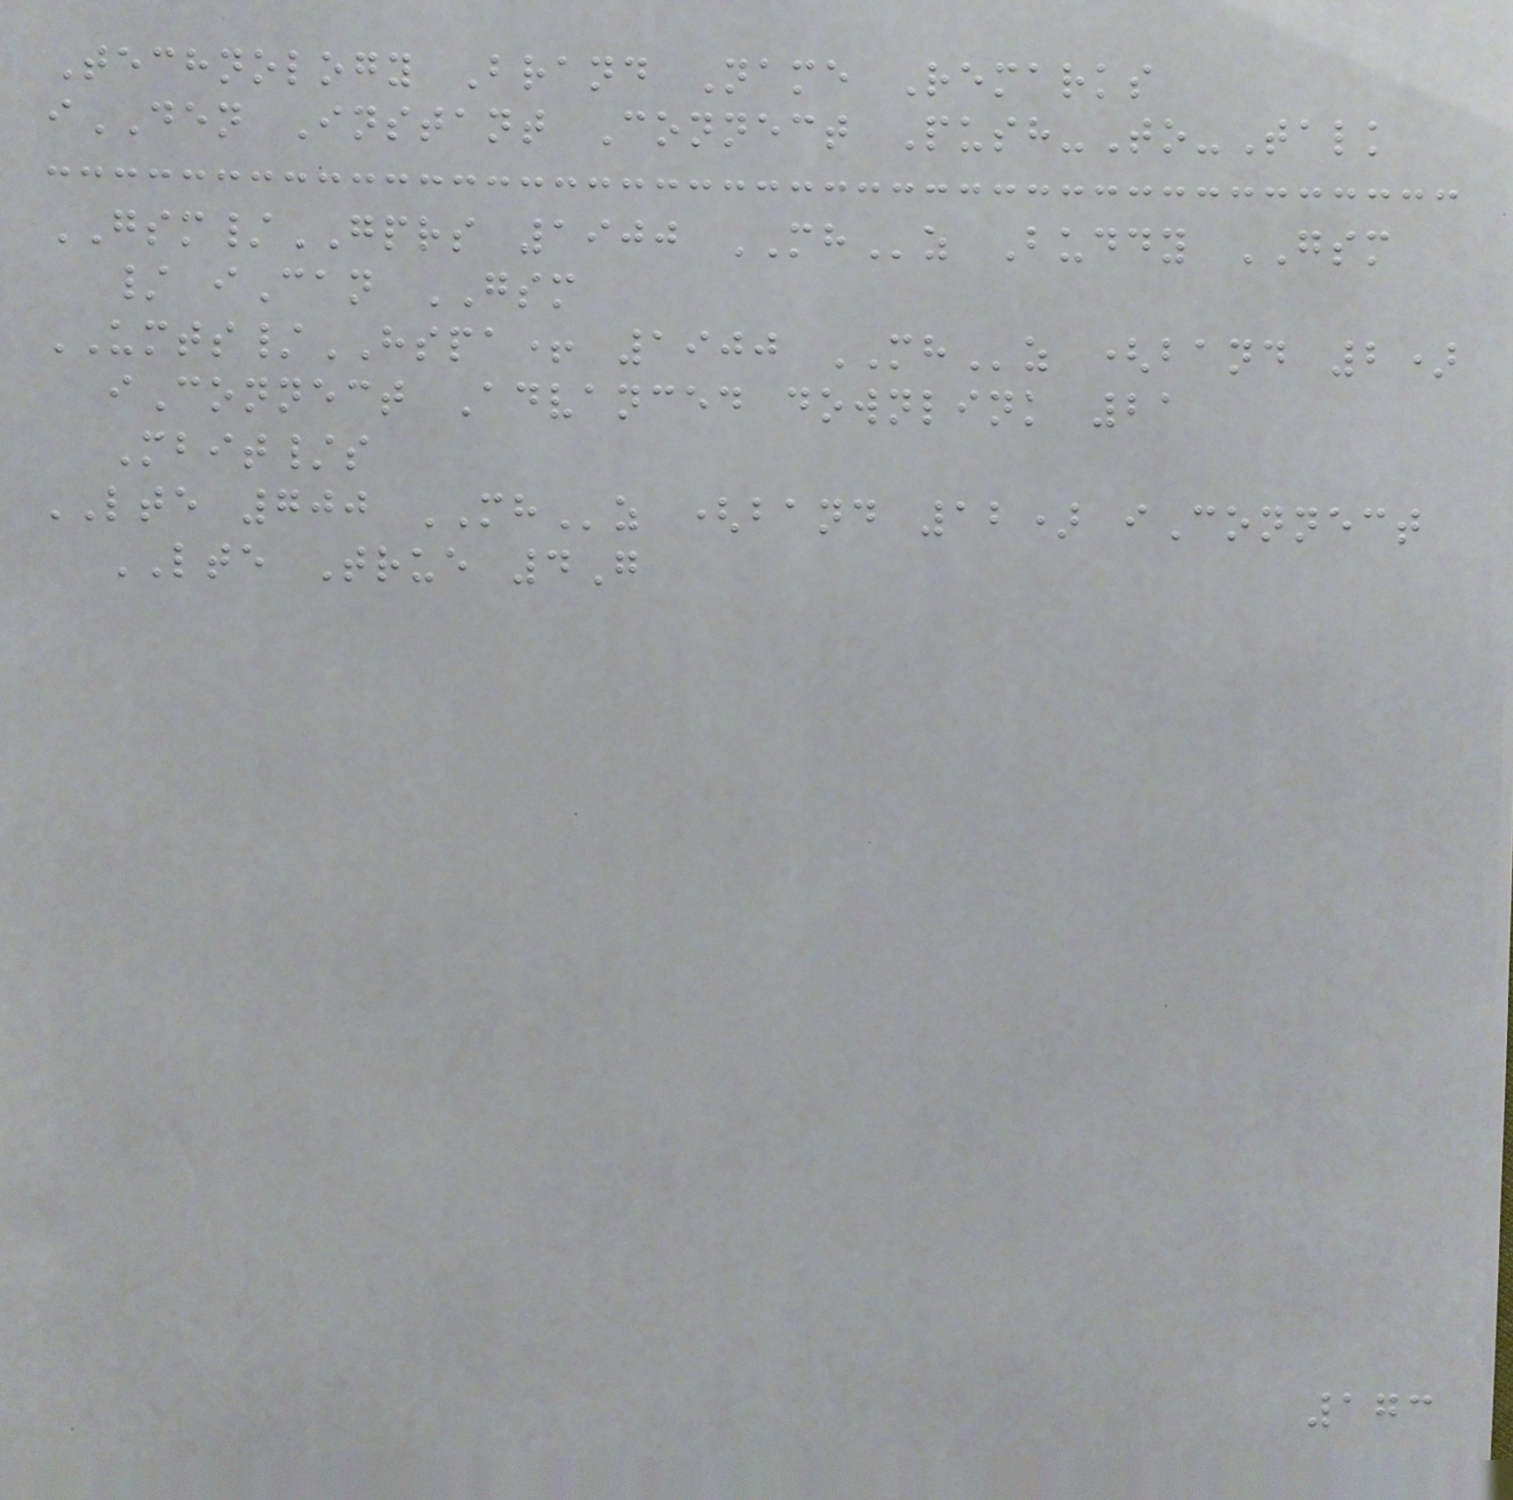Technology Brand Name Remarks
iDEN Instant Connect Push-To-Talk
GSM/GPRS 1900 MHz Buddy GSM
/ iCan GSM
UMTS/HSPA+ 1900 MHz (band 2)
iConnect Advanced downlink 21
Mbit/s
LTE 700 MHz (band 12) iConnect
LTE True 4G
173
